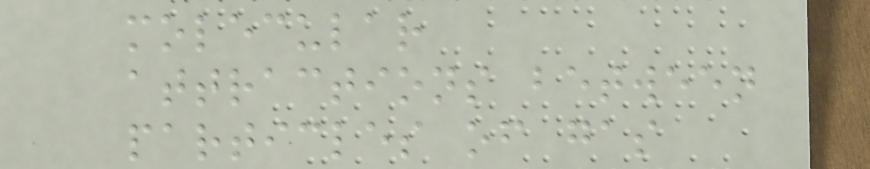molecular
attractions between
particles of gas
